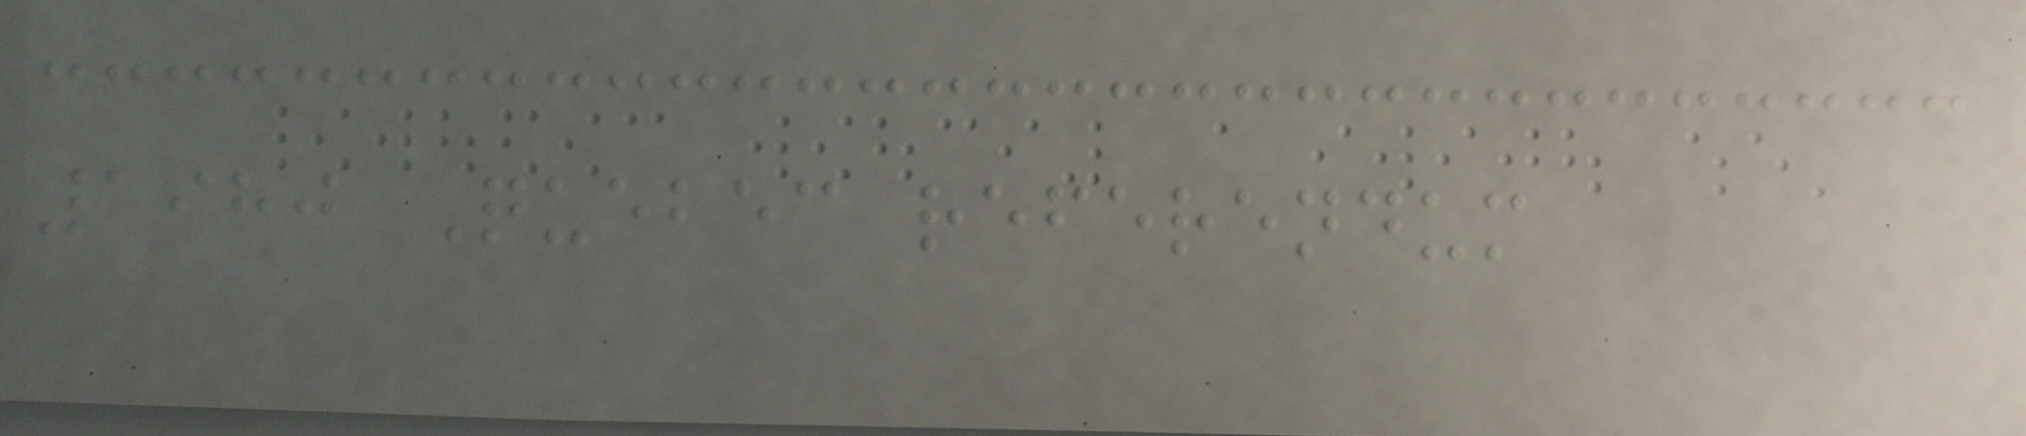1980 Quebec referendum
